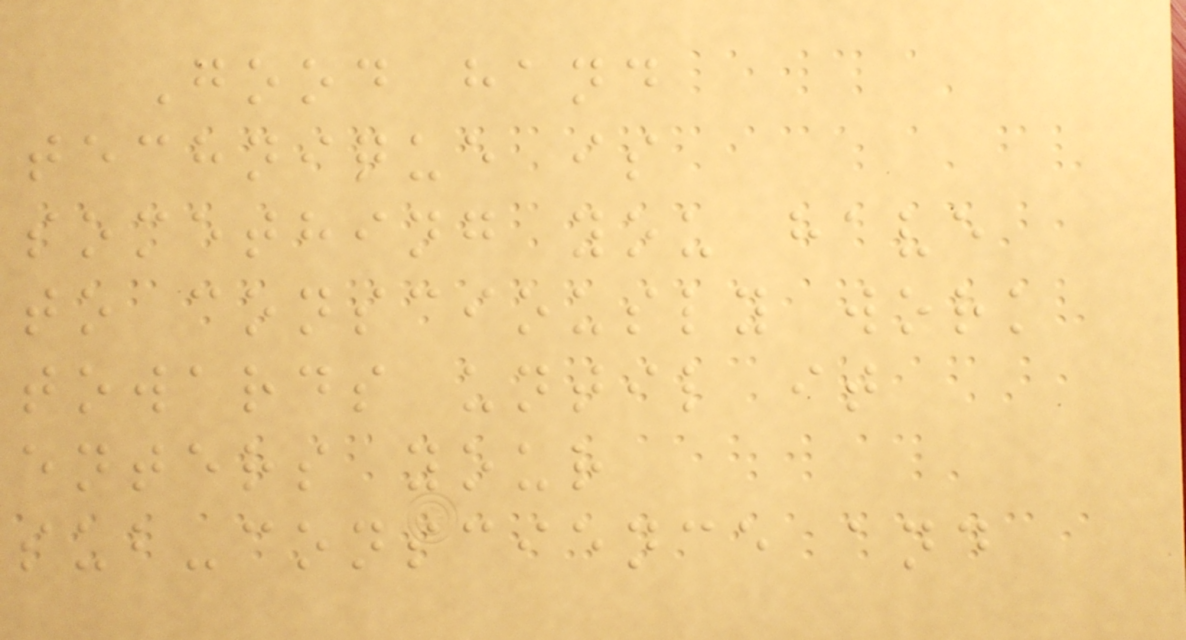Good hand
technique is
something you have
to consciously work
towards until it
enters your
sub-conscience and
